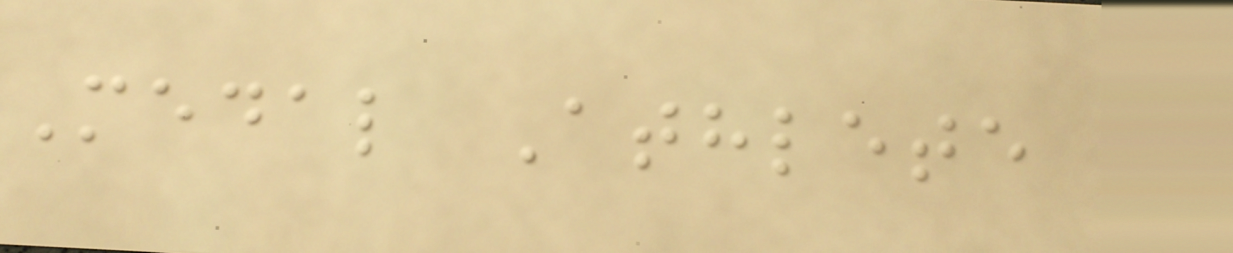Medal Athlete
